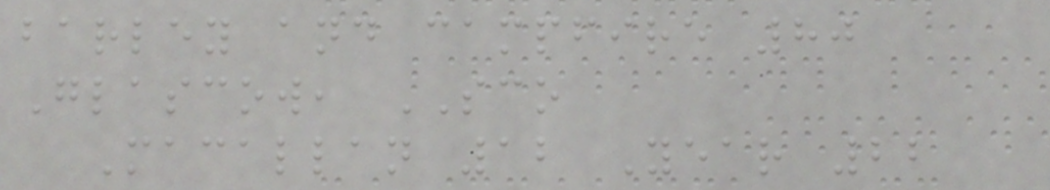barley and campfire 80
Glascow, SCO
Macallan 12 Year 22
